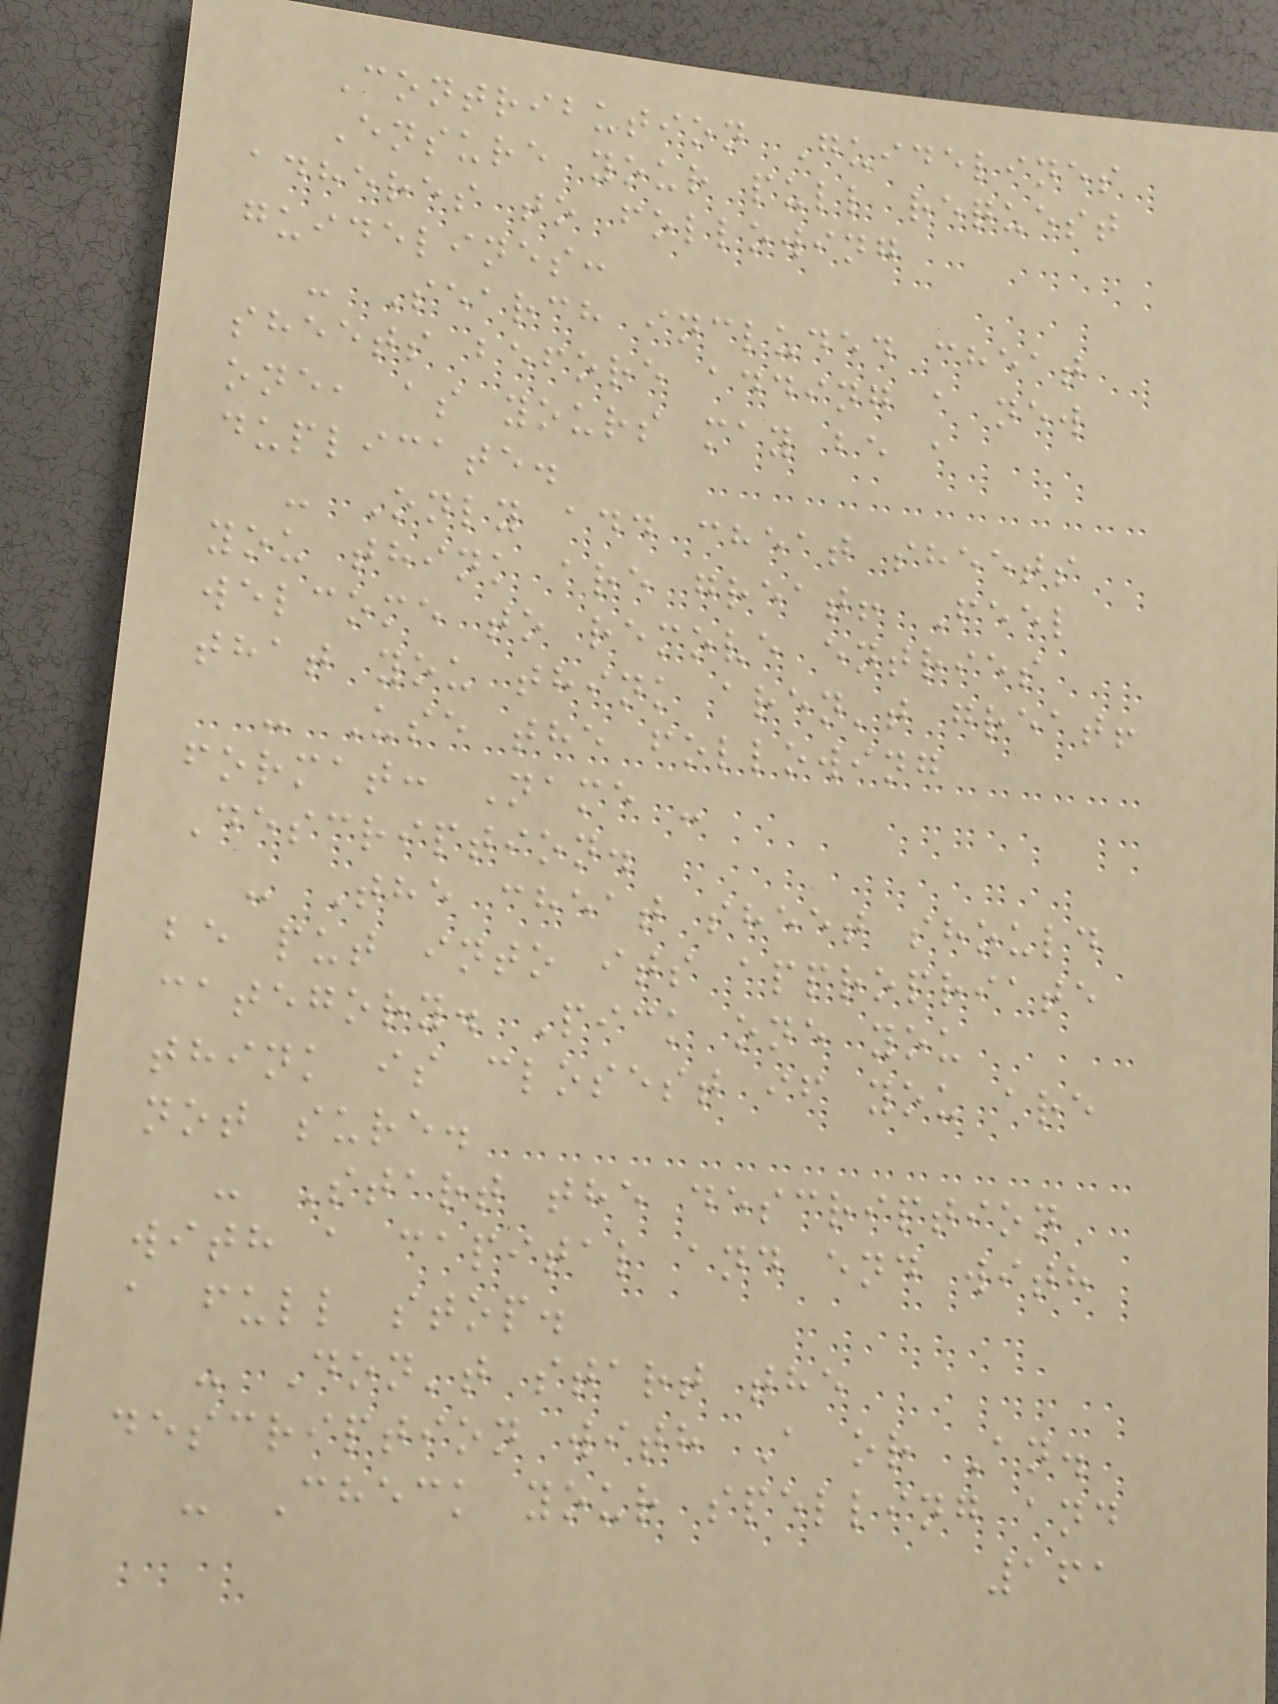Contribution Guidelines
Ensure your pull request
adheres to following
guidelines:
- Search included cheat
sheets before adding a new
one, as yours may be a
duplicate.
- Only add cheat sheets
you think are great! Feel
welcome to remove entries
that you think aren't great!
- Use the following
format: Name -
Description.
- The cheat sheet should
be put into its appropriate
category. Pick one you
think is closest if you are
not sure.
- Start the description
with a capital and end with
a full stop.
- Don't start the
description with A or An.
- Check your spelling and
161
